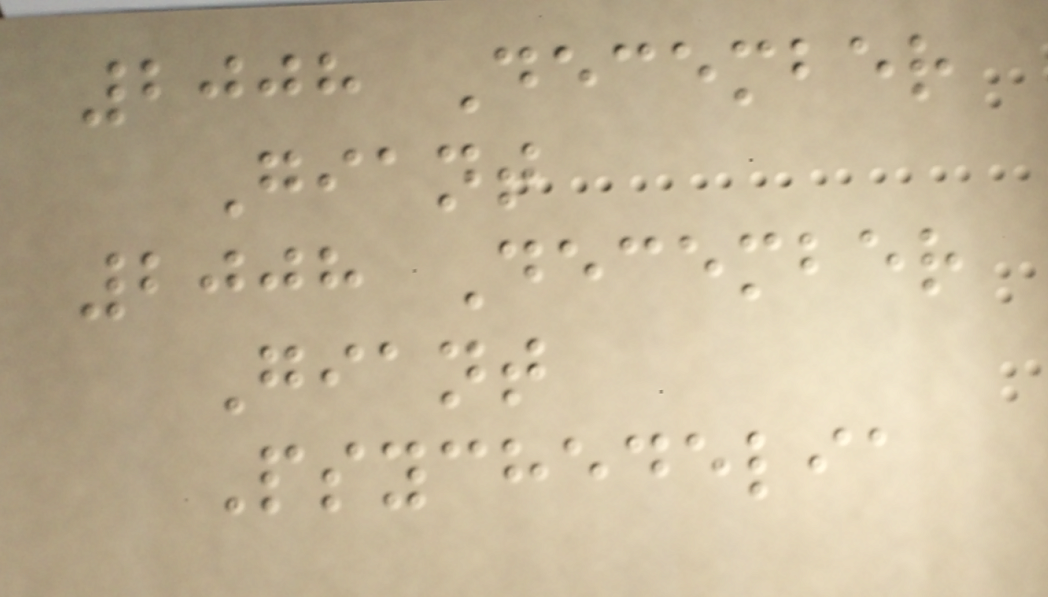2008 December
Giant
2008 December
Giant
Psychedelia
